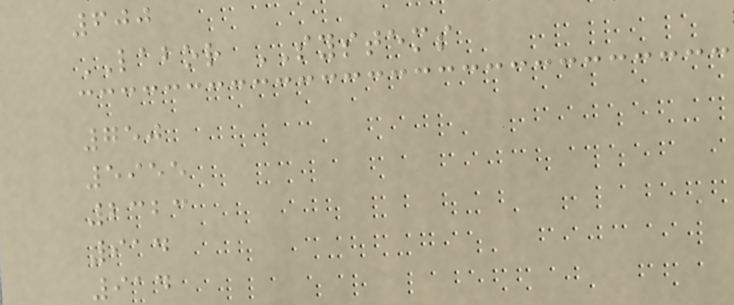600
LABOR SYSTEMS
750
5955
2323
914
914
